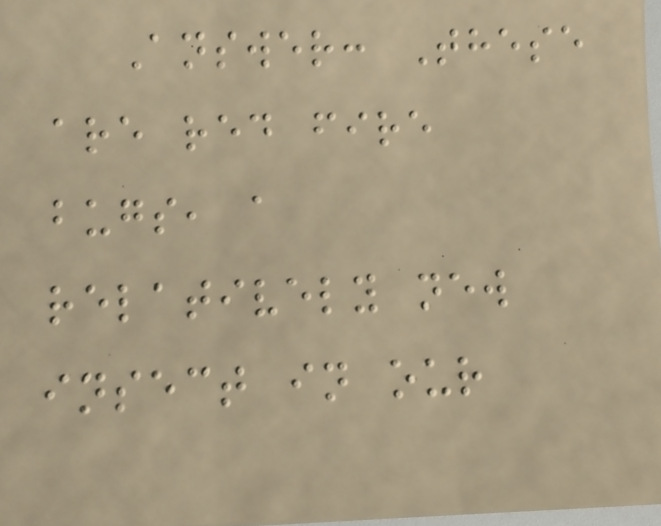Answer: These
are red fire
bugs, a
relatively new
insect in our
